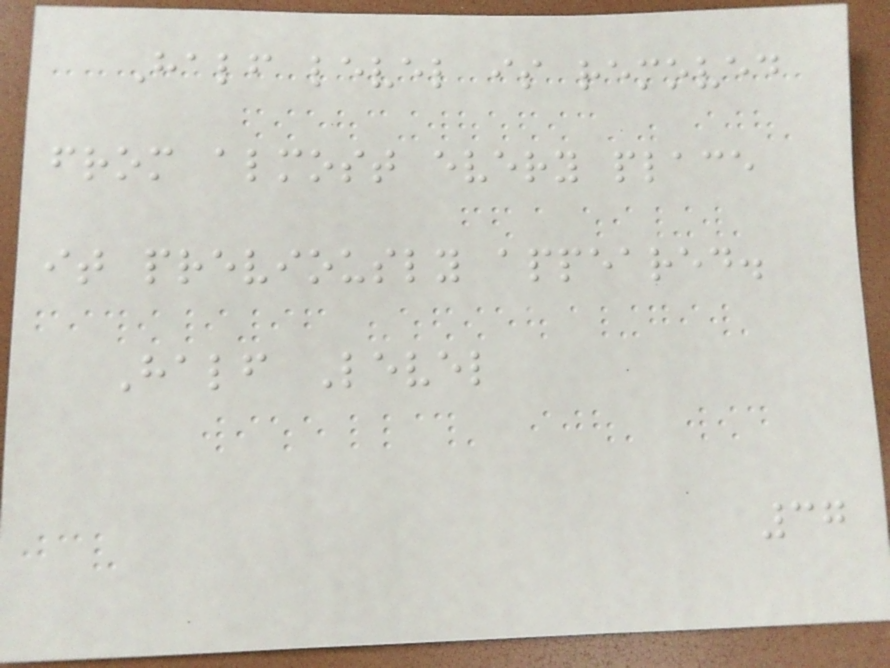Half level is removed
from almost every place
it previously appeared.
Half Level
37
